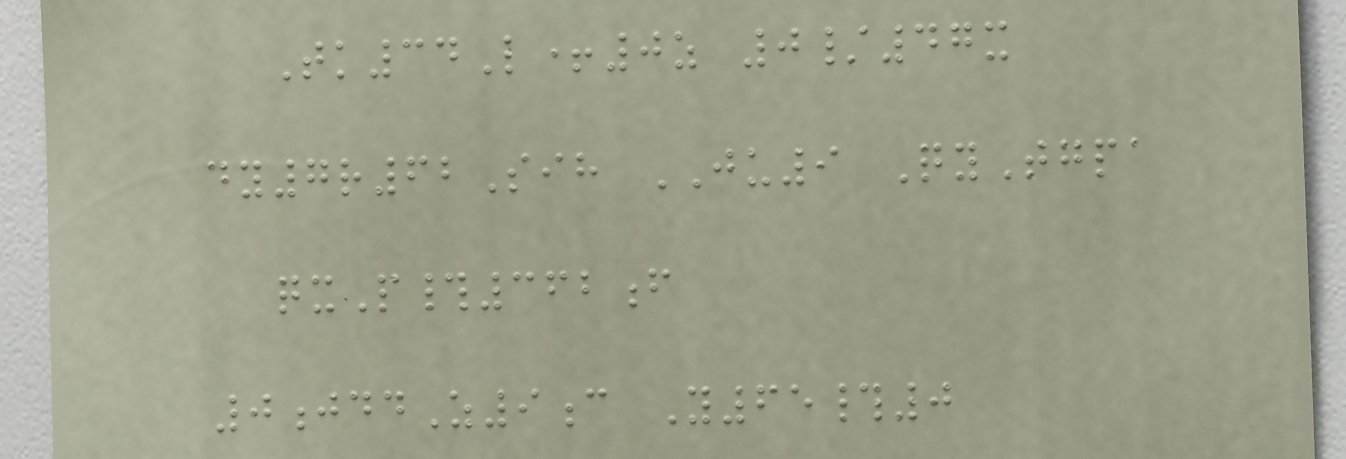Tk34L+0z 0/47x
dy7r62Sih JU9 QyTgpa
qxP#362f
0jddZ9c Y65#0
